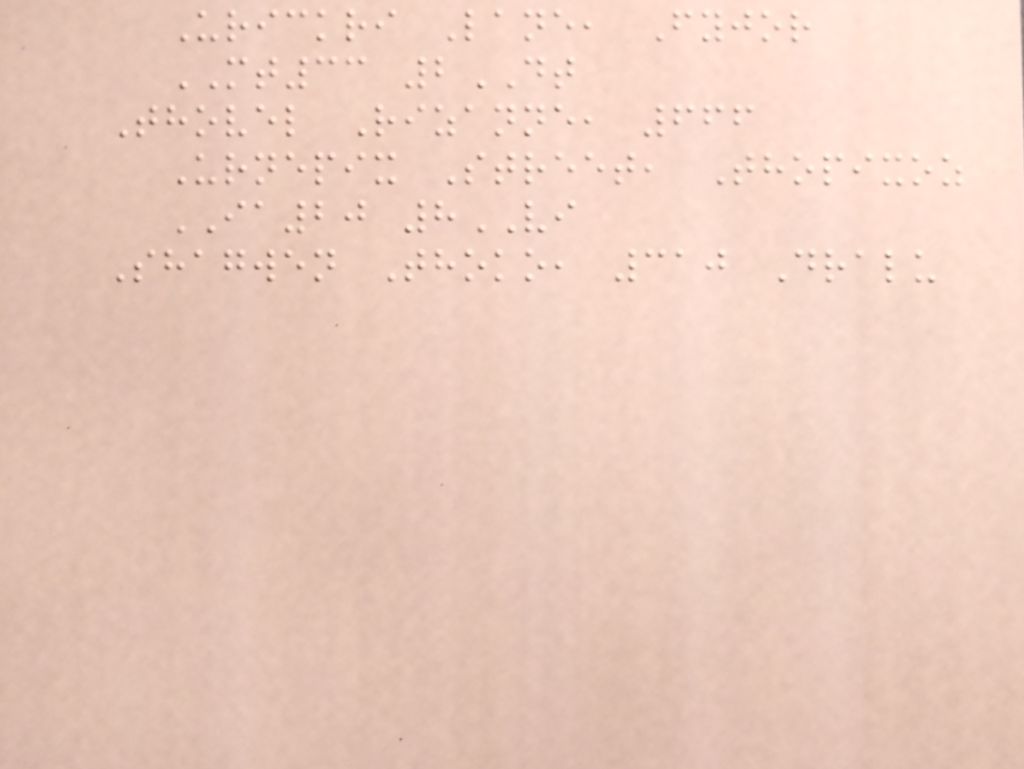Urickri Lane, Fyjor
MT33 2DT
Thovel Rizanne, 666
Urnepix Street, Thopixoz
IA20 8VI
Shagwen Thoko, 310 Dralu
